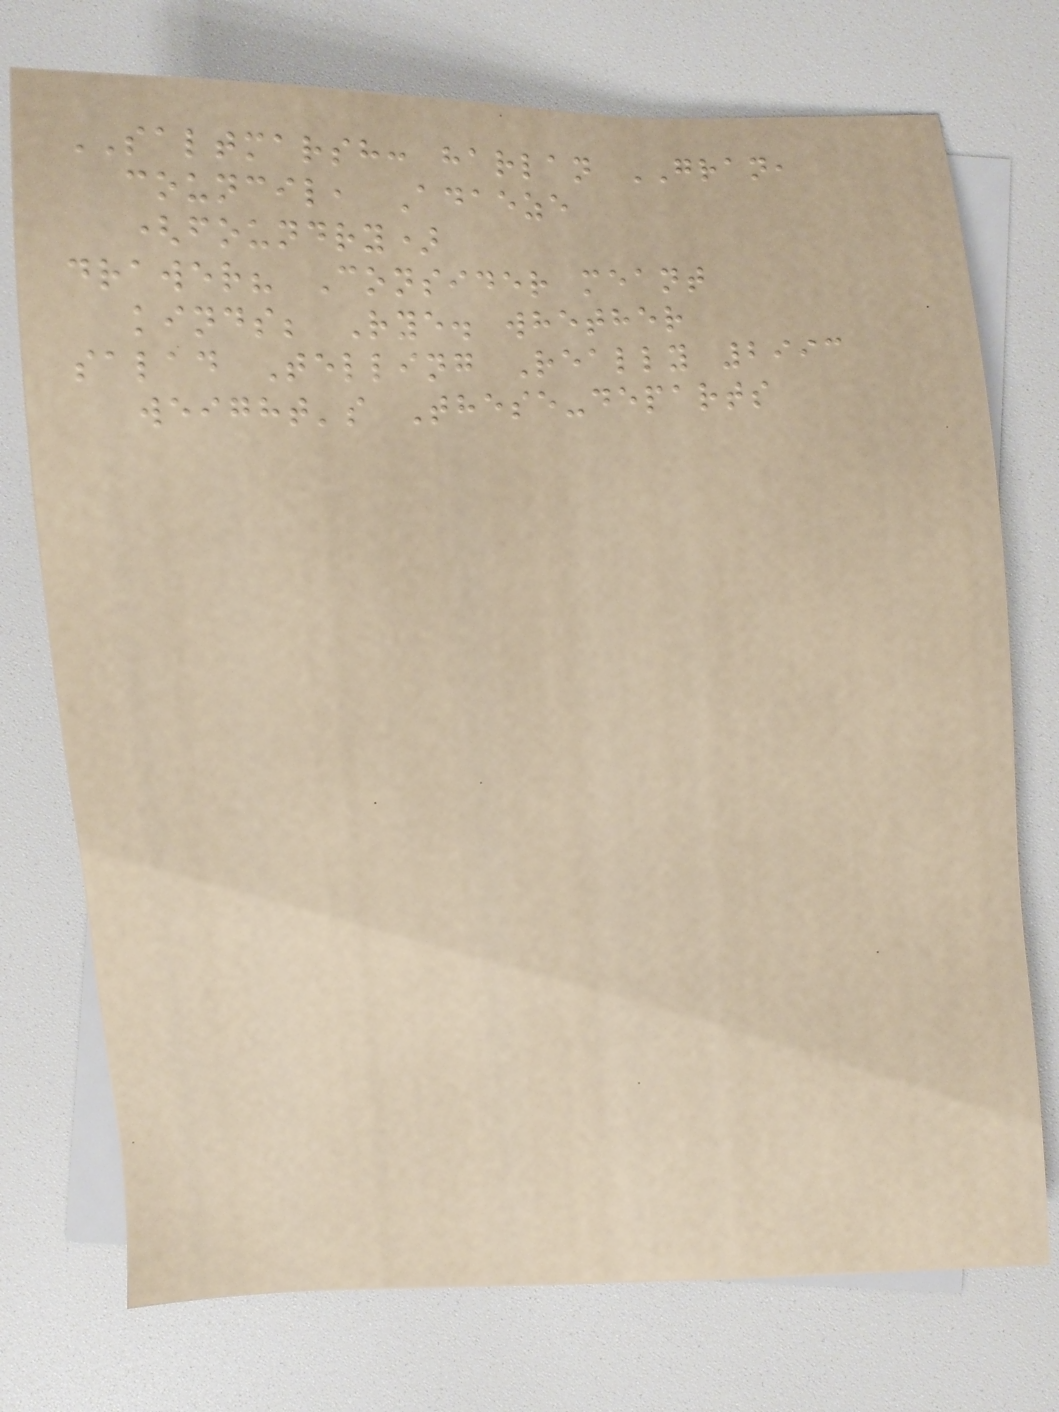SALTMARSH: harlan GRAN,
council, Adaeze
(foundry)
drawer? Consider meant
kinds; Rye. whether
salad Telling Really 2993
weight's These-departs
